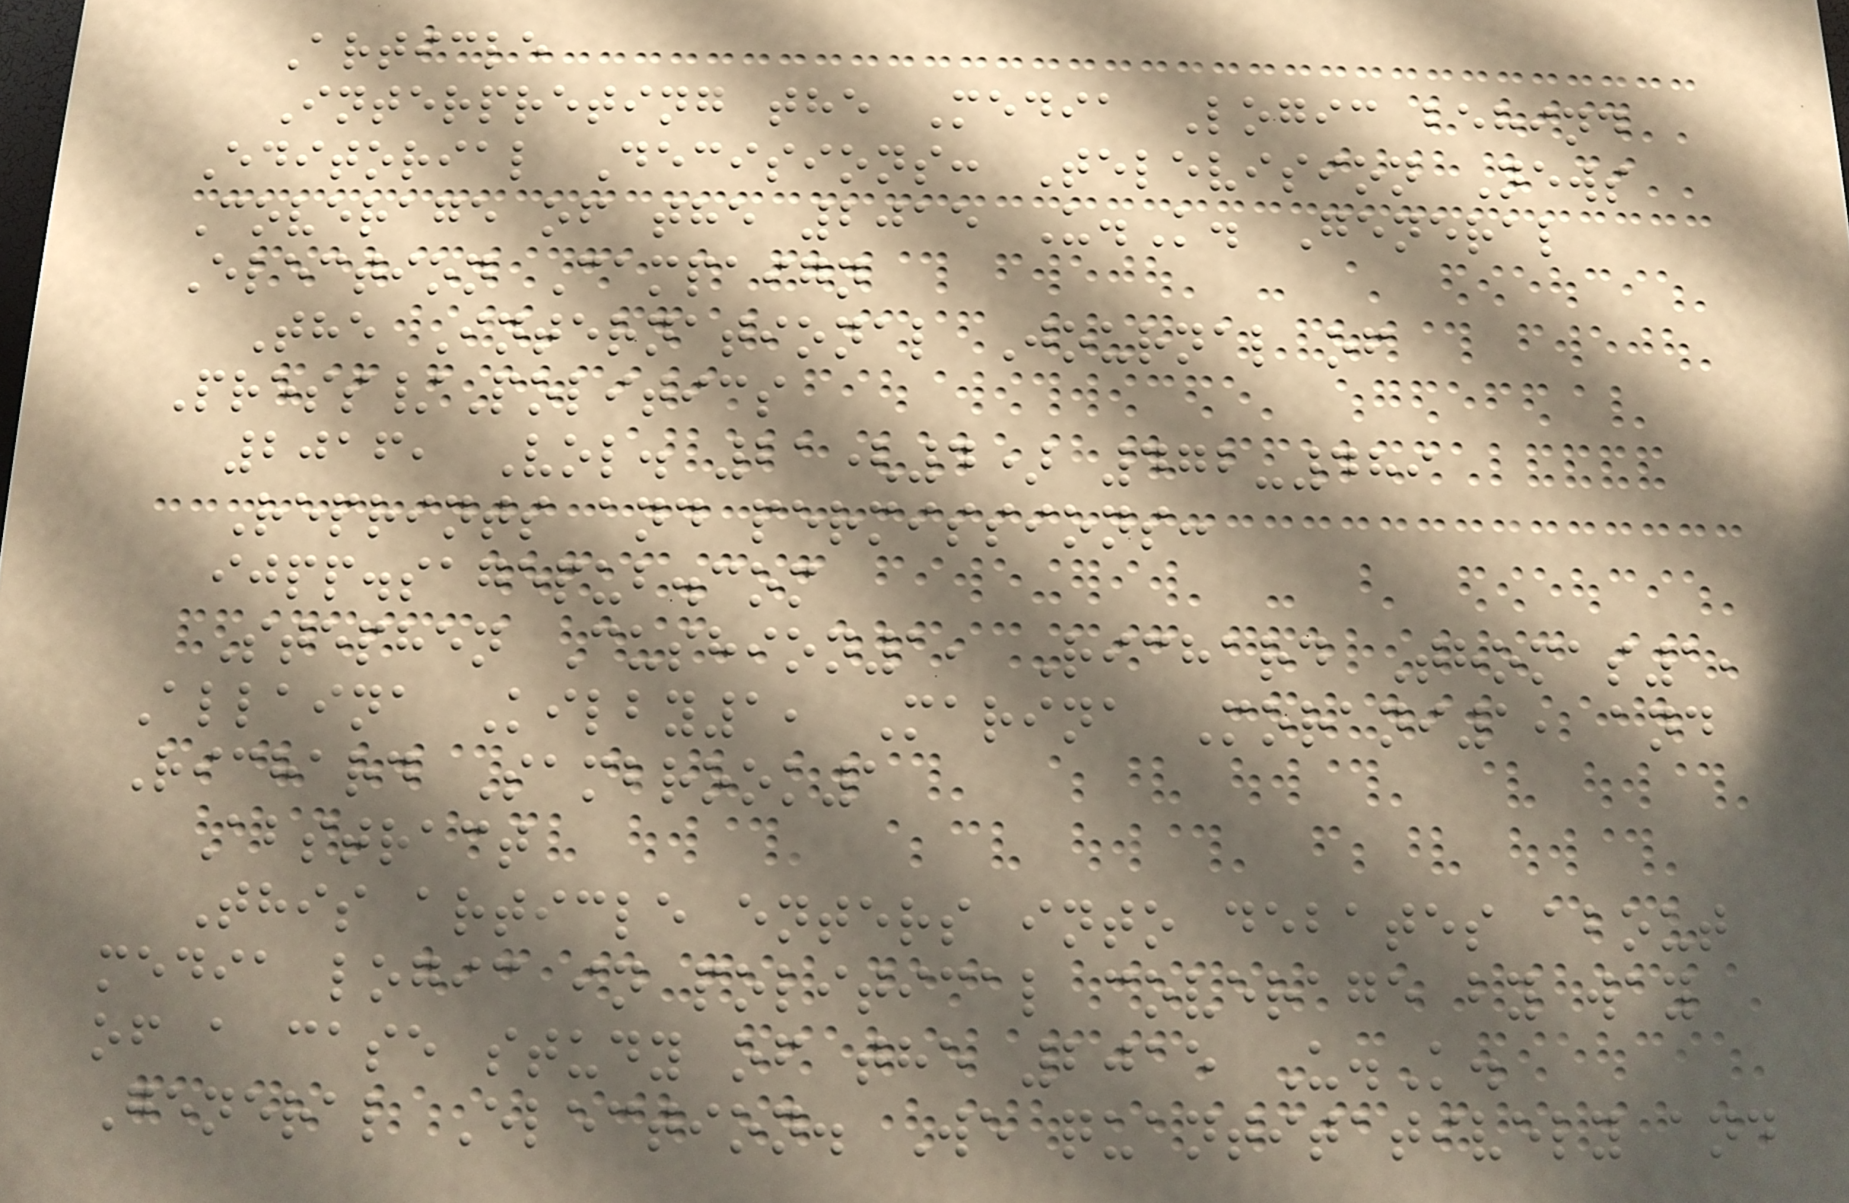Article
Interpreting the Media Logic behind
Editorial Decisions: Television News
Coverage of the 2015 U.K. General
Election Campaign
The International Journal of
Press/Politics
2016, Vol. 21(4) 472-489
Reprints and permissions:
ijpp.sagepub.com
Stephen Cushion1, Richard Thomas1,
Allaina Kilby1, Marina Morani1, and
Richard Sambrook1
Abstract
This article enters into debates about
media logic in political coverage by way
of a case study of the 2015 U.K.
General Election. We quantitatively and
